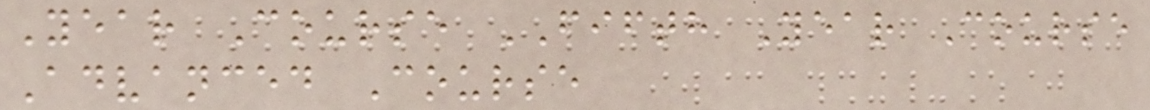Year Course FIFTH Year Course
Advanced Course
